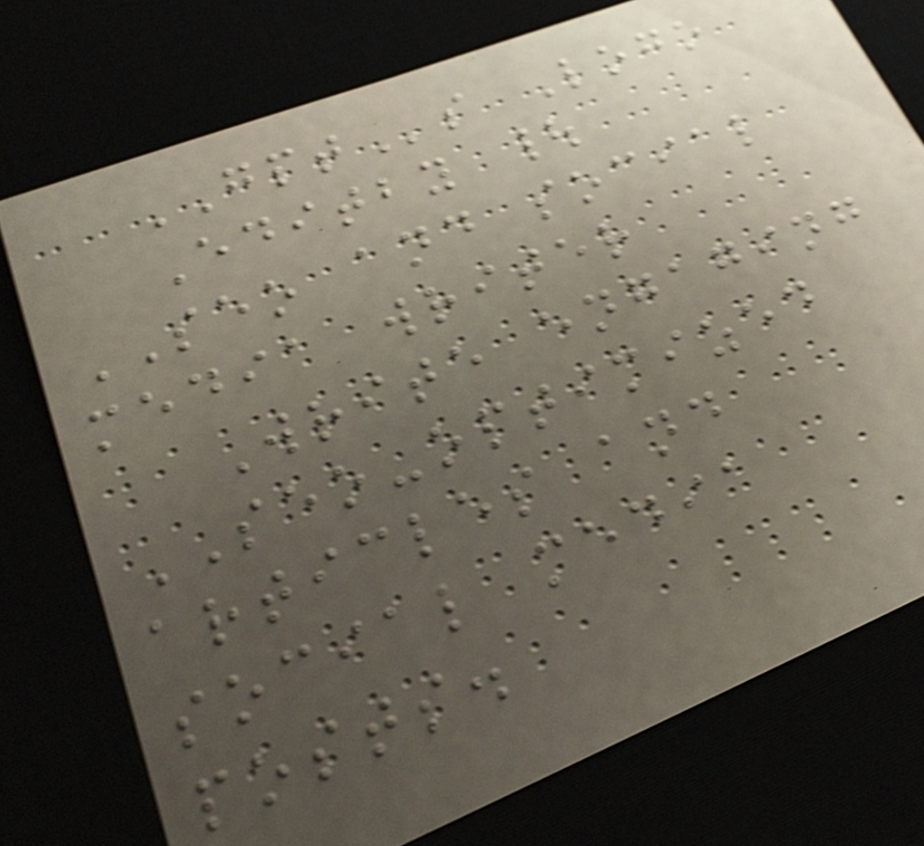GPTs Logo
Editby |
SEO and social
media writer
Write engaging
SEO-optimized
articles and
social media
posts.
